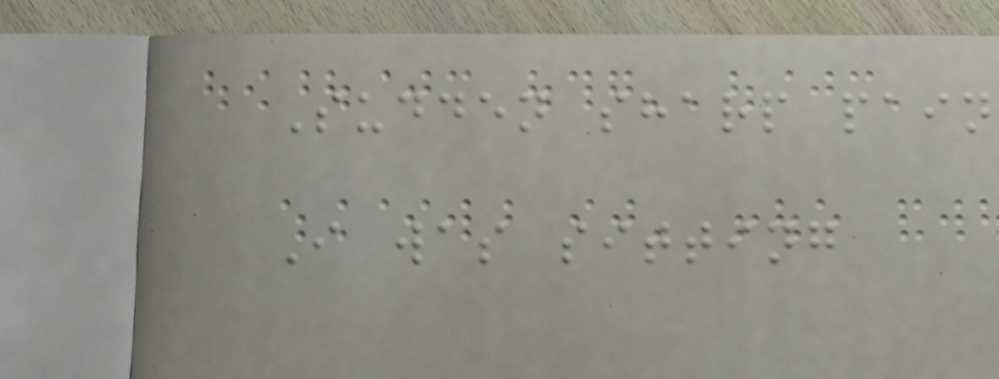Sudden sharp pain
I was sitting
